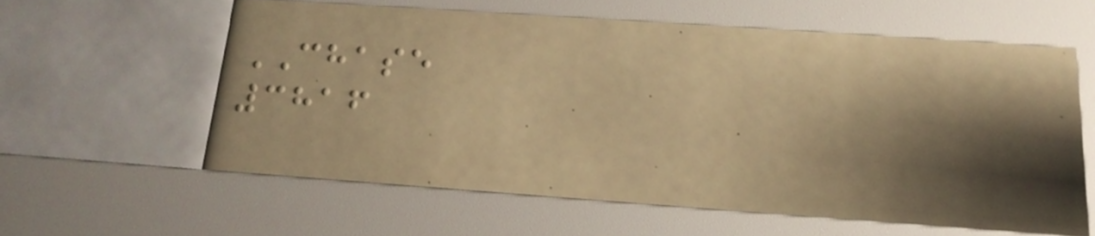CHASE
3816
